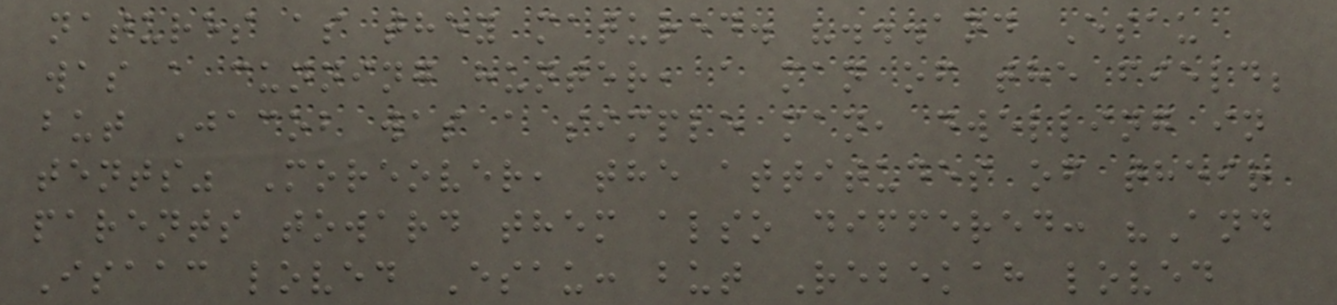natures as they matured. "...and Esau
was a cunning hunter, a man of the field;
but Jacob was a simple man, dwelling in
tents" Moreover, the attitudes of their
parents toward them also differed: "And
Isaac loved Esau: but Rebekah loved
